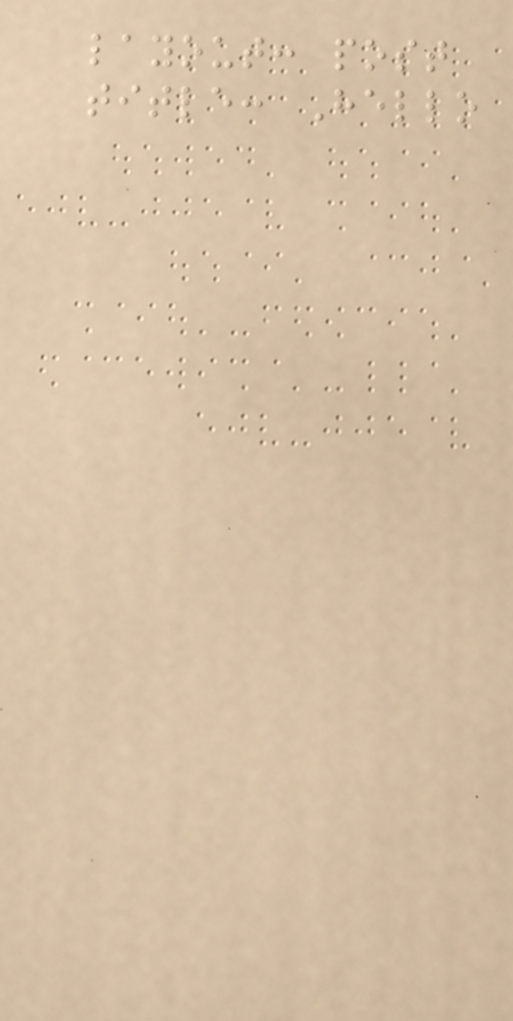layout: post
title: Hello
